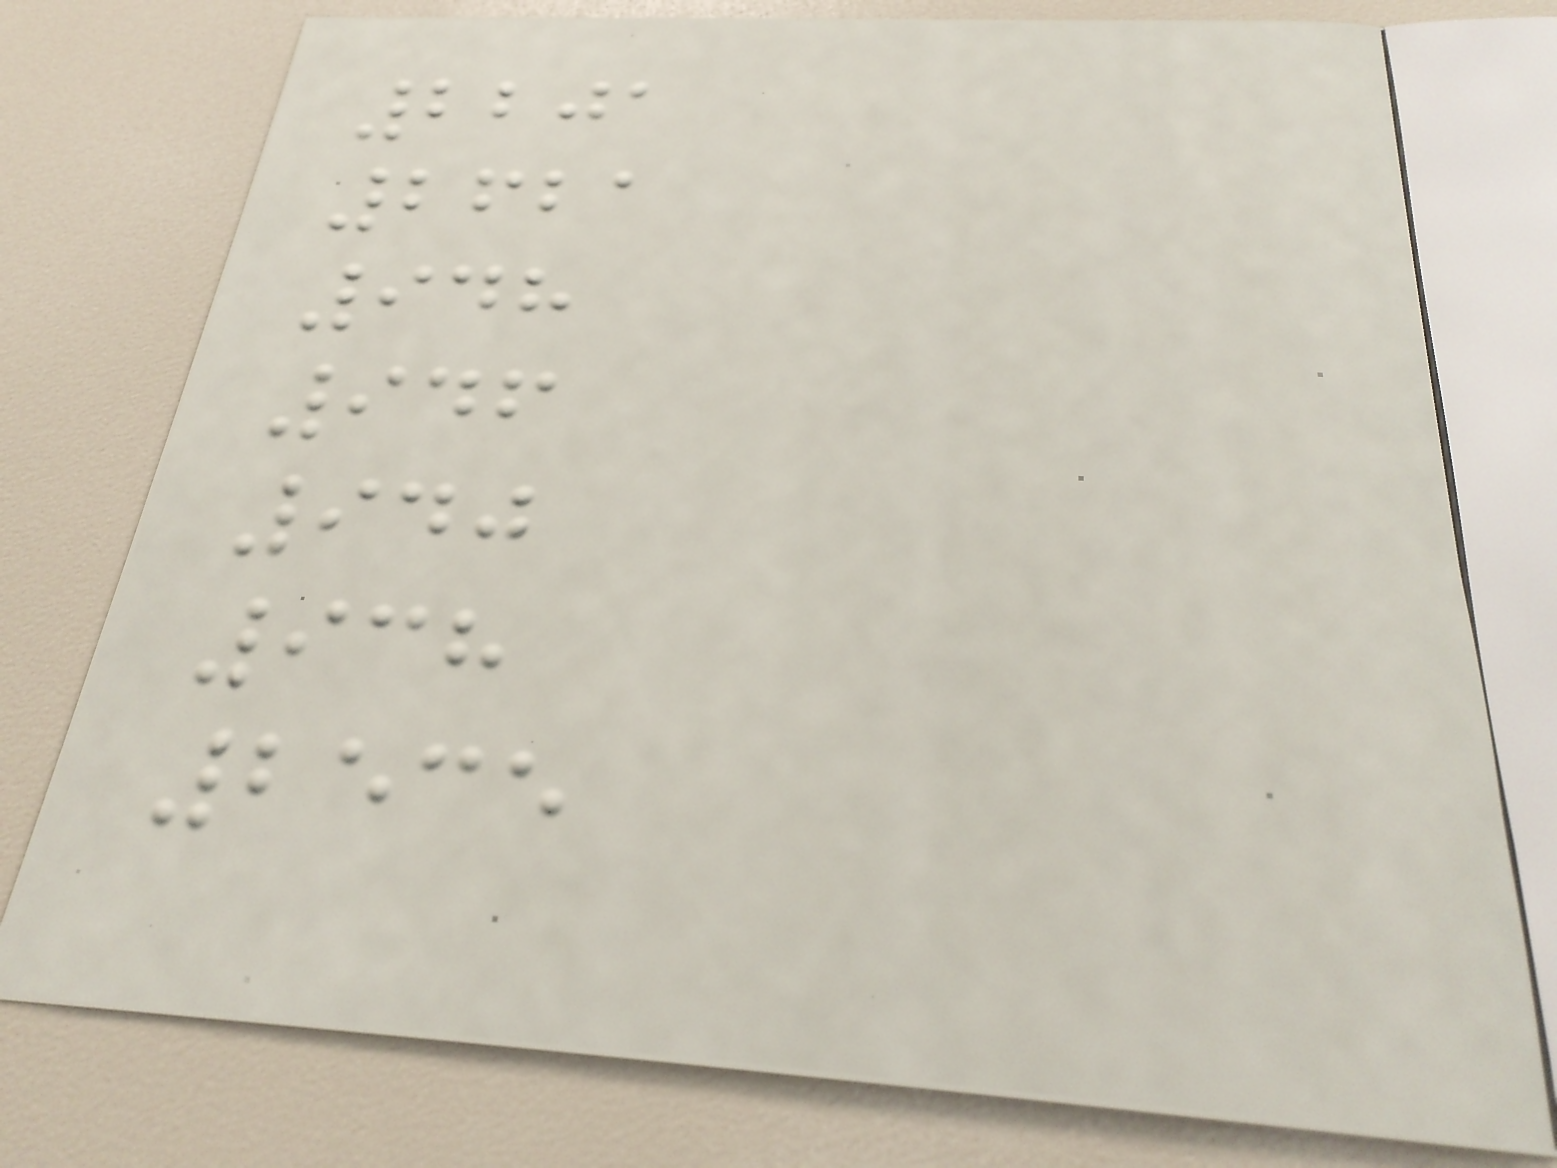2201
2621
948
946
940
938
2535
